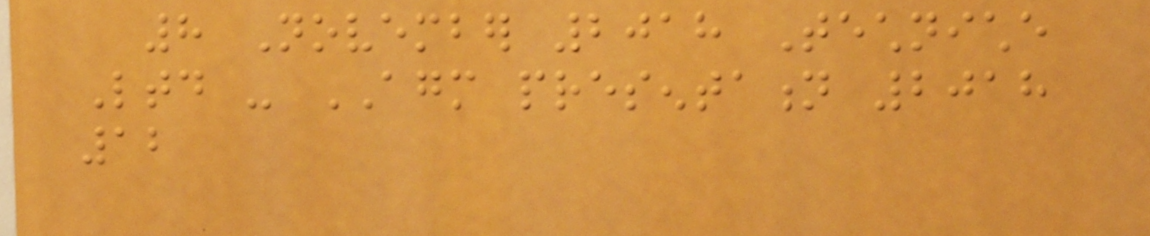8 November 2018 Techniche
Ltd - AGM presentation 2018
12
